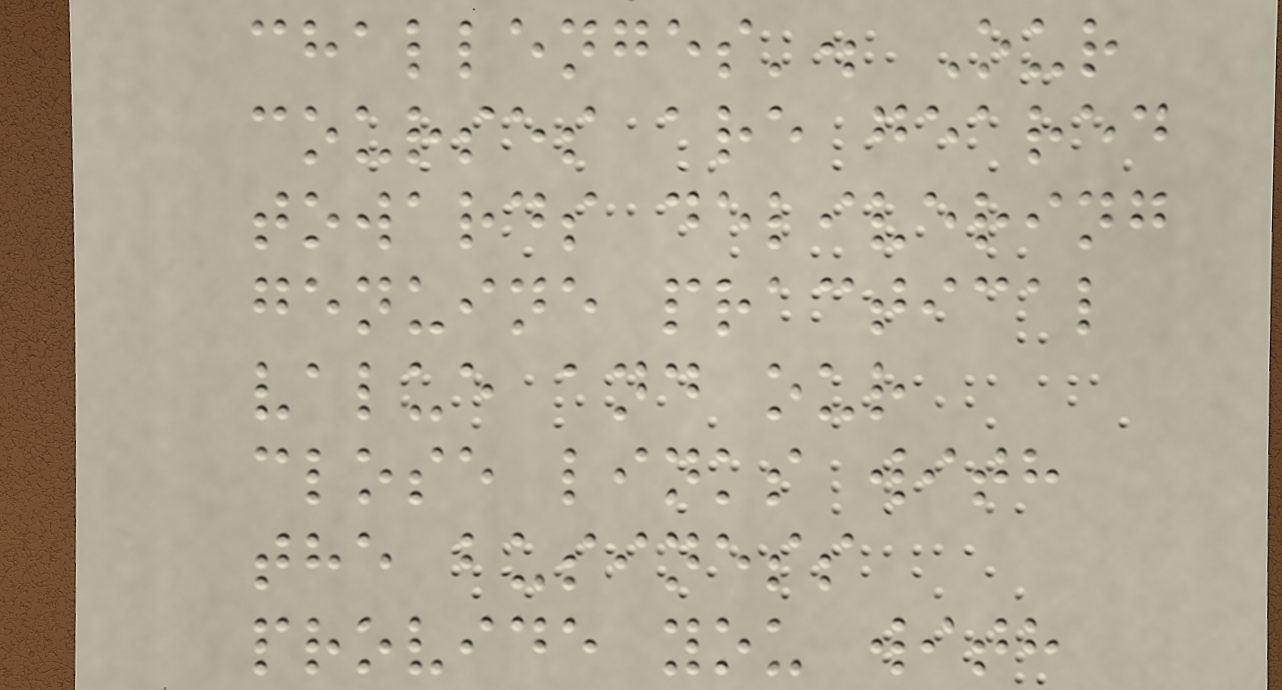challenges'. Our
courses are geared
towards delivering
genuine practical
value and our
close links with
the business
provide you with
